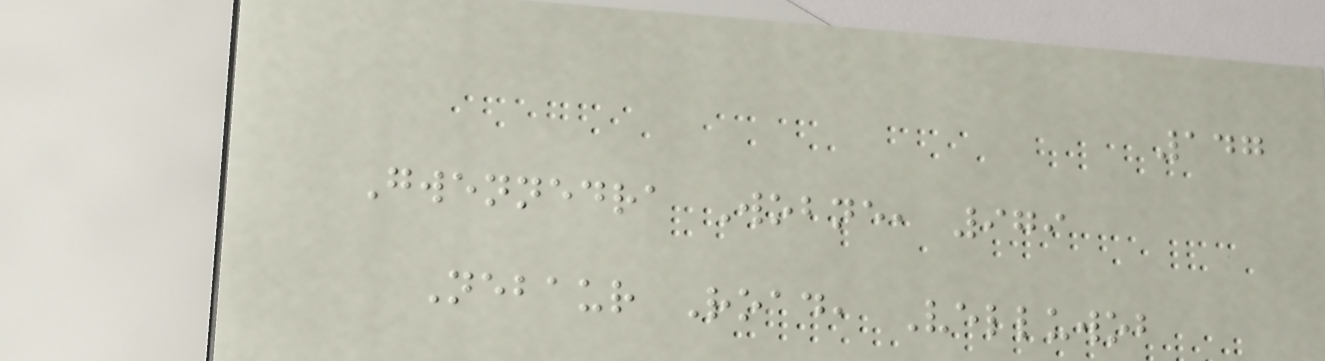147
Gwennedra Wobne, 979
Nebaur Road, Velluwob
